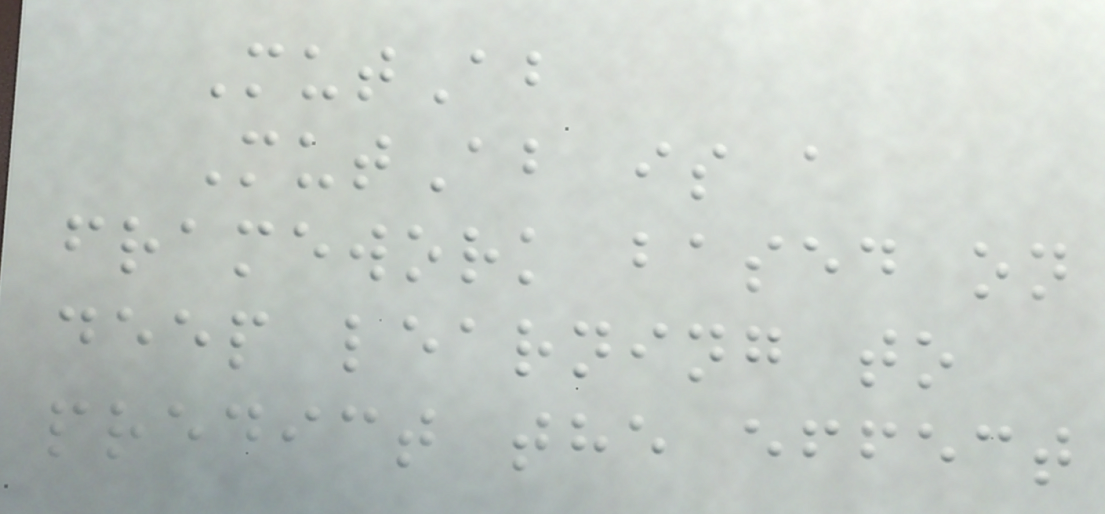MutAb
MutAb is a
framework based on
deep learning to
predict the effect
